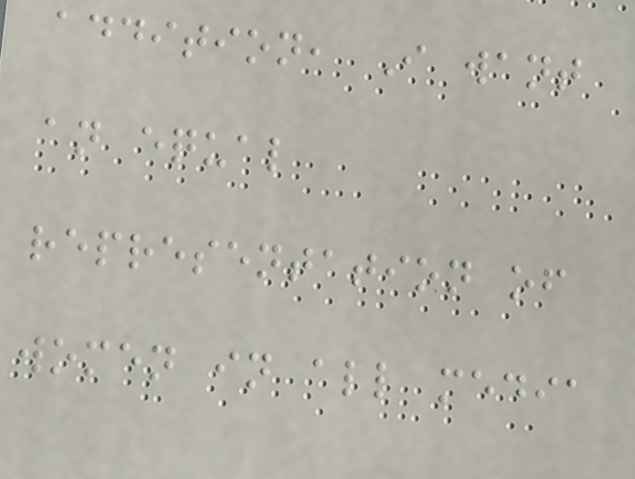addition, I want
an equal
representation of
women in all media
